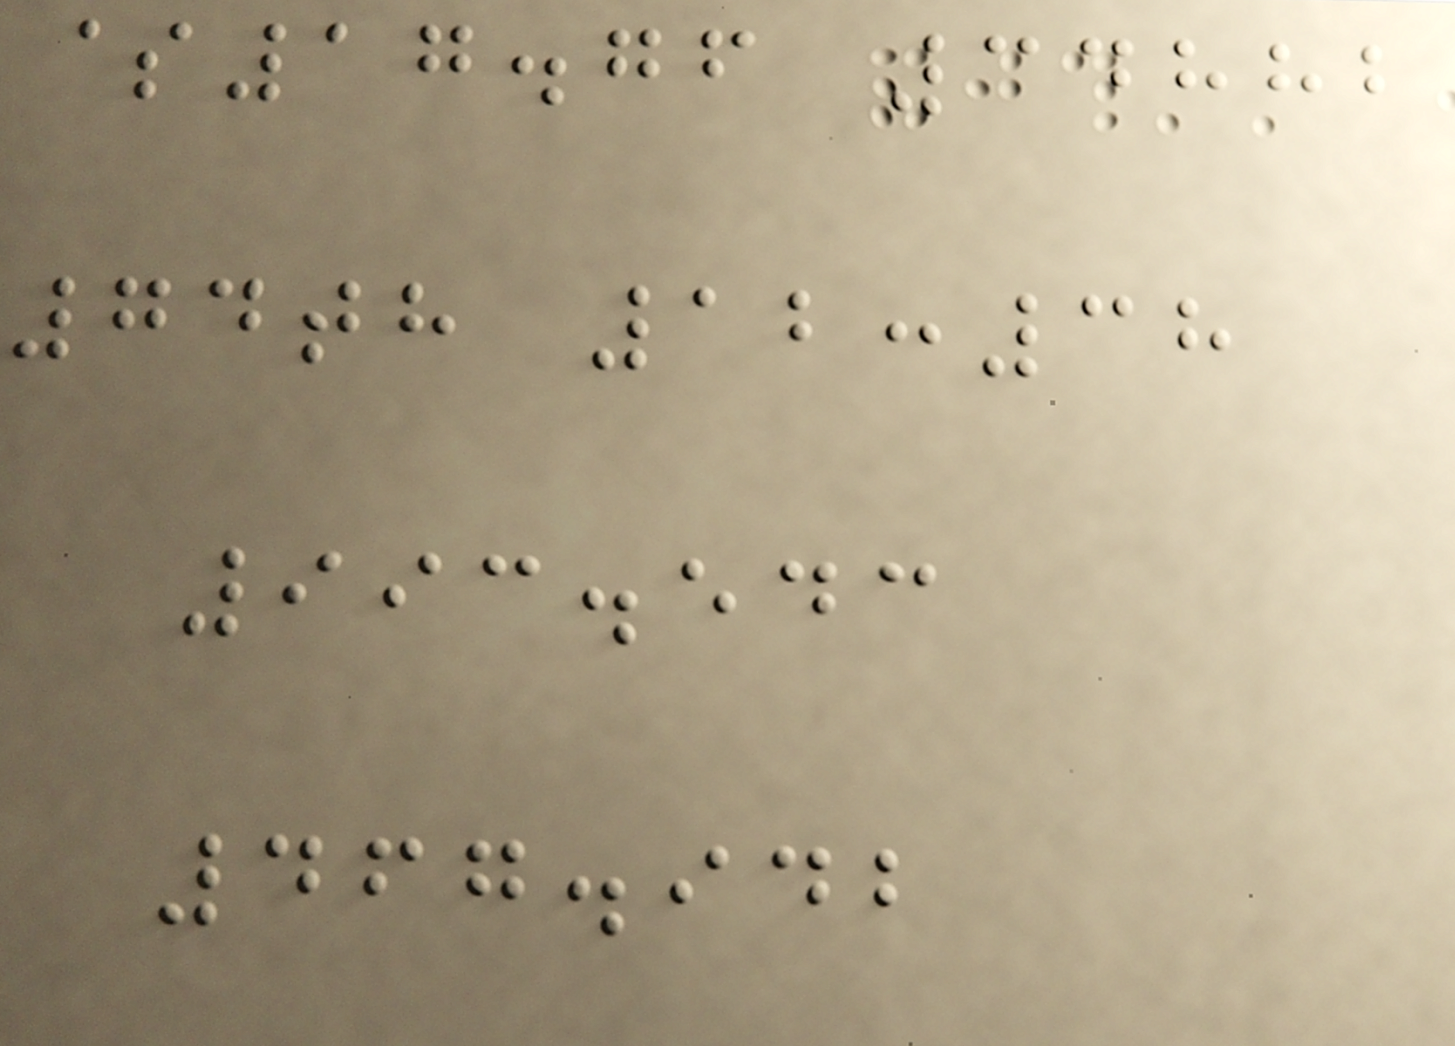$17.76 34882
74th 12:38
993.543
467.942
